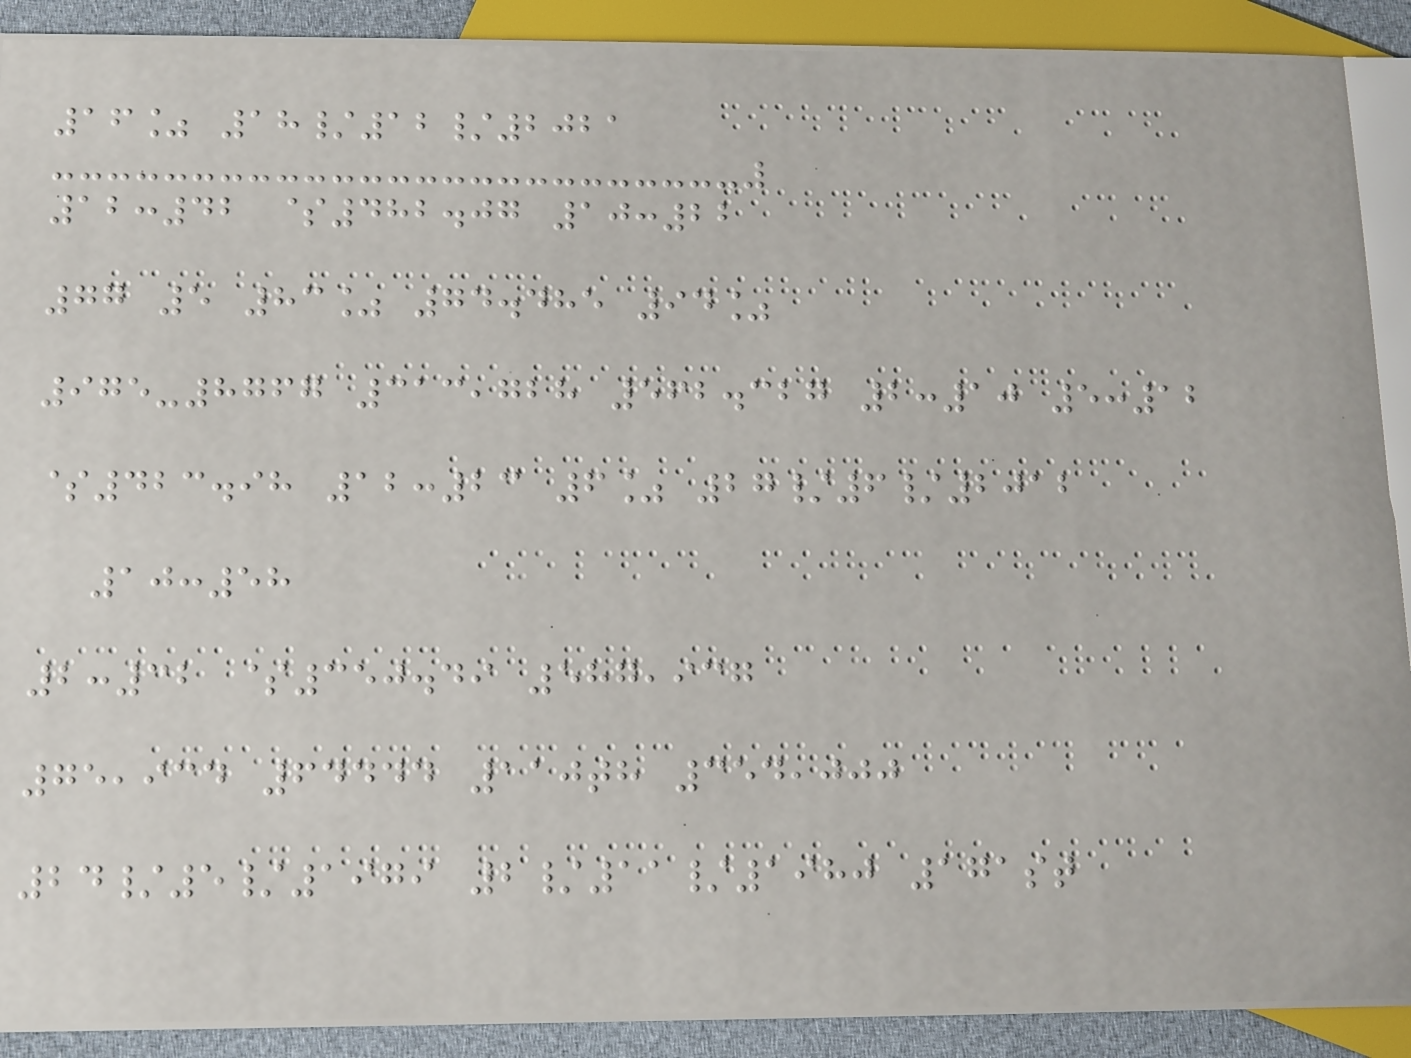16% 18/12/2021
12:42 $482.07 10:22
77 5 83% 74.485 94%
975-8767 313,728 562.327 2:10 5:12
$423.98 12:23 6% 27/6/2012
10:58
2:32 $350.49 587,937
75,934 64444 110th 354,000
24/5/1979 2/11/1980 171st
